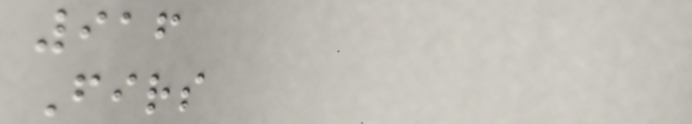916
Firs
